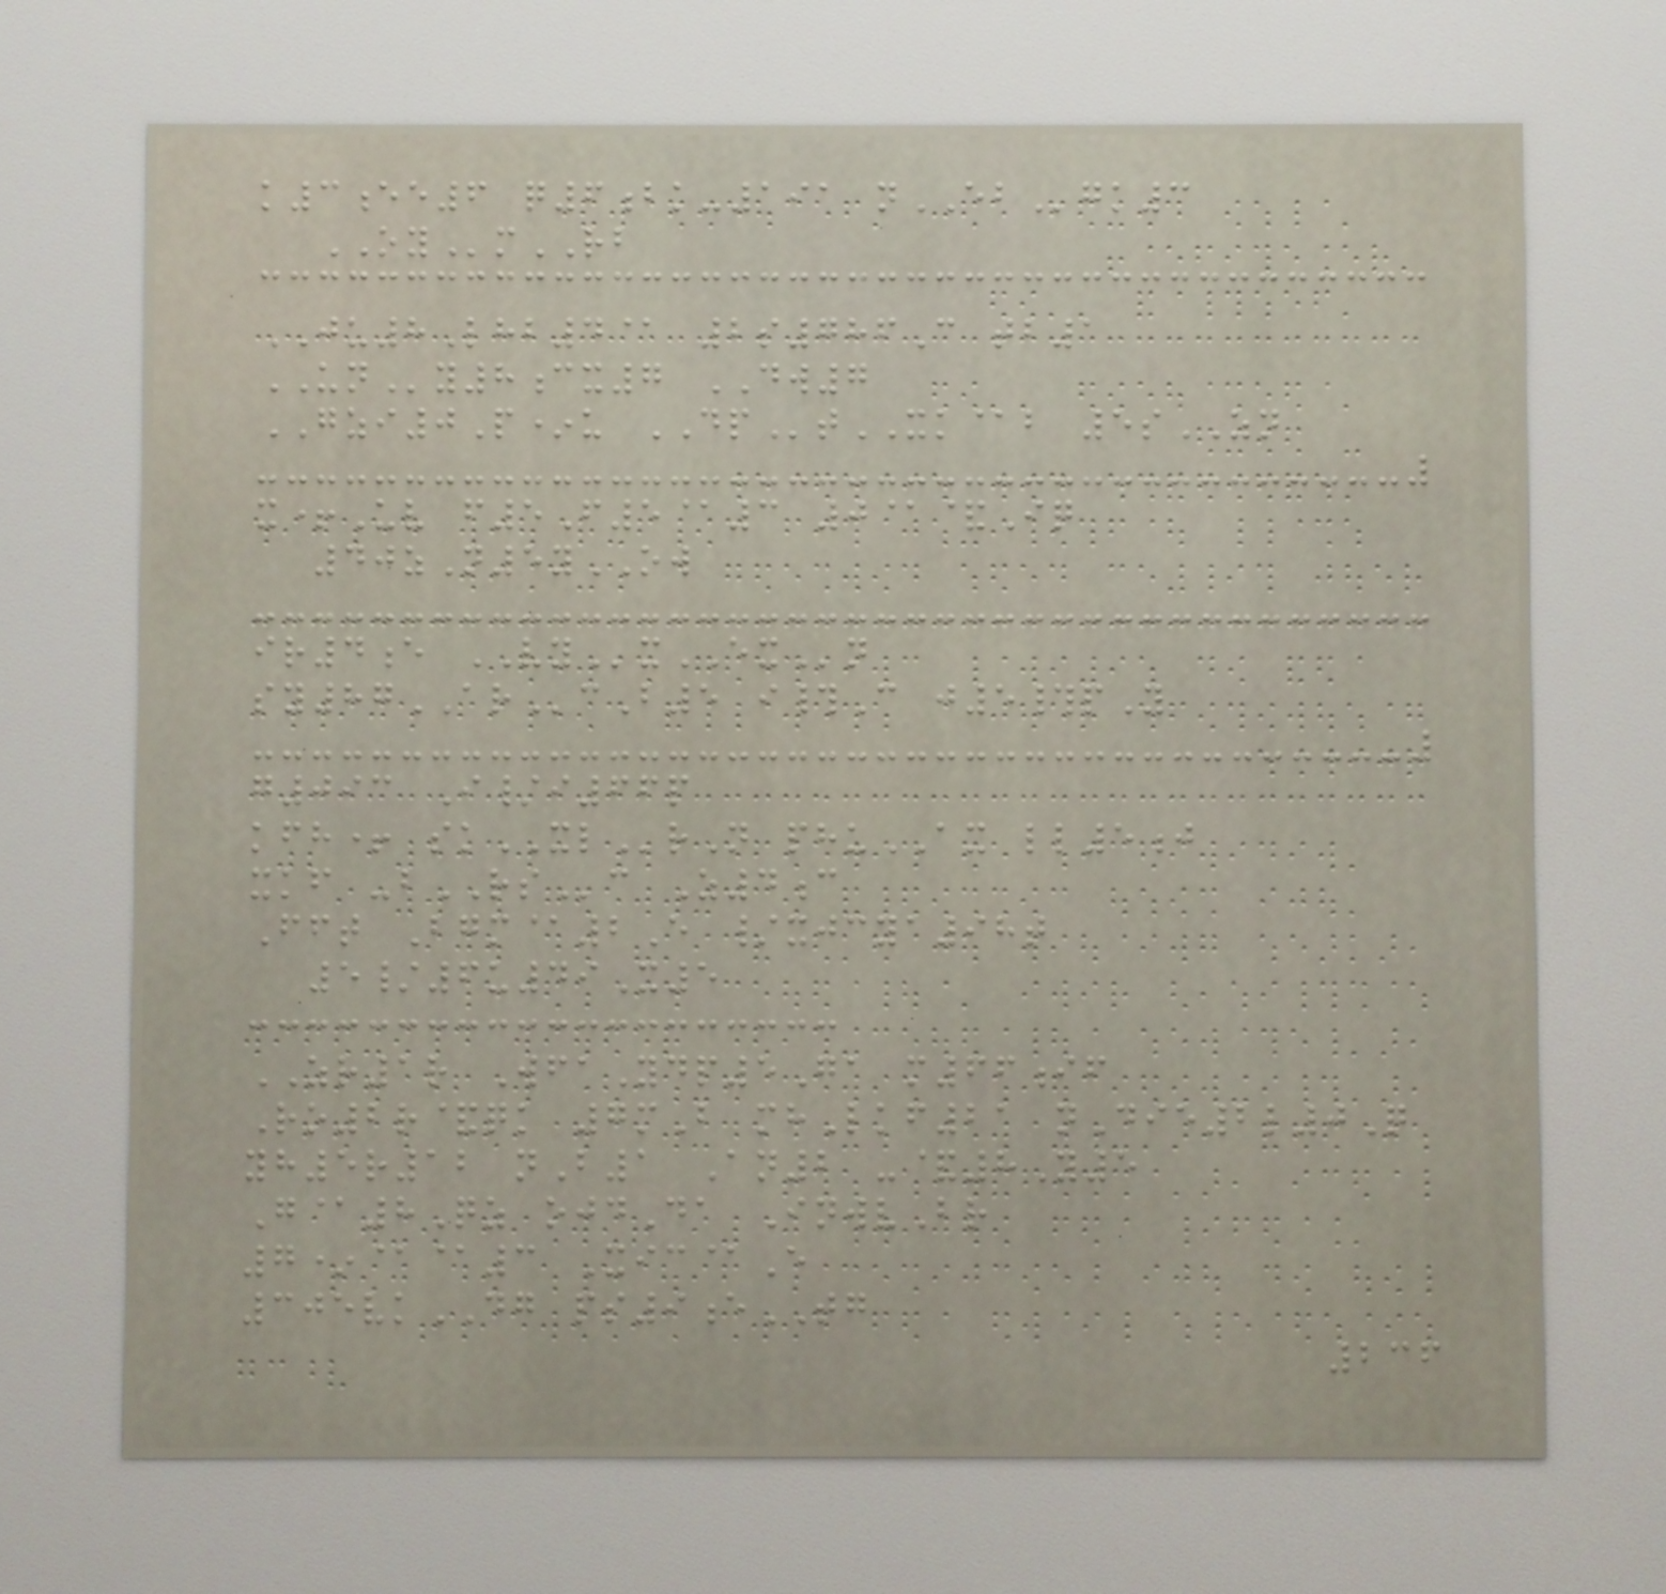k3ee6 q6bk-191 nEBgk3
OYmRB
JU8Lhb4@ 2s786C tb1
UNy8cx7 DW7
GZI0P*u DPtXK@b 5sZN
x+Uv f5F5@3 0@&Iq
40zN5yOW
ir4e VYxEXn
sy87ARcB5 i#C j5#pY
g093 I/i66p
kfh+ skXLrN phuAX ll5j
xkf -bRSc Z4c
Fft Bgm@2E /xjcya98t
5/6u49X5
ZR1r WfaYdp5Ga m66if
Ro2r&qk 7mB mhLkf21 nDie2l0Q
yh5r12 nB1 An2 -&8Y5
G@8Qz ojdDa InwvBr
7*@@3 Xic@E
305vkDG ps9eTG
236
